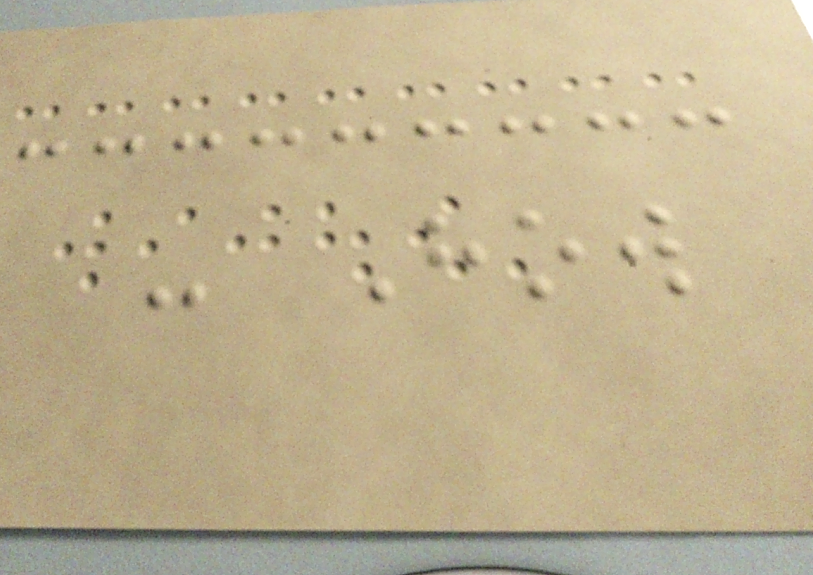- How
